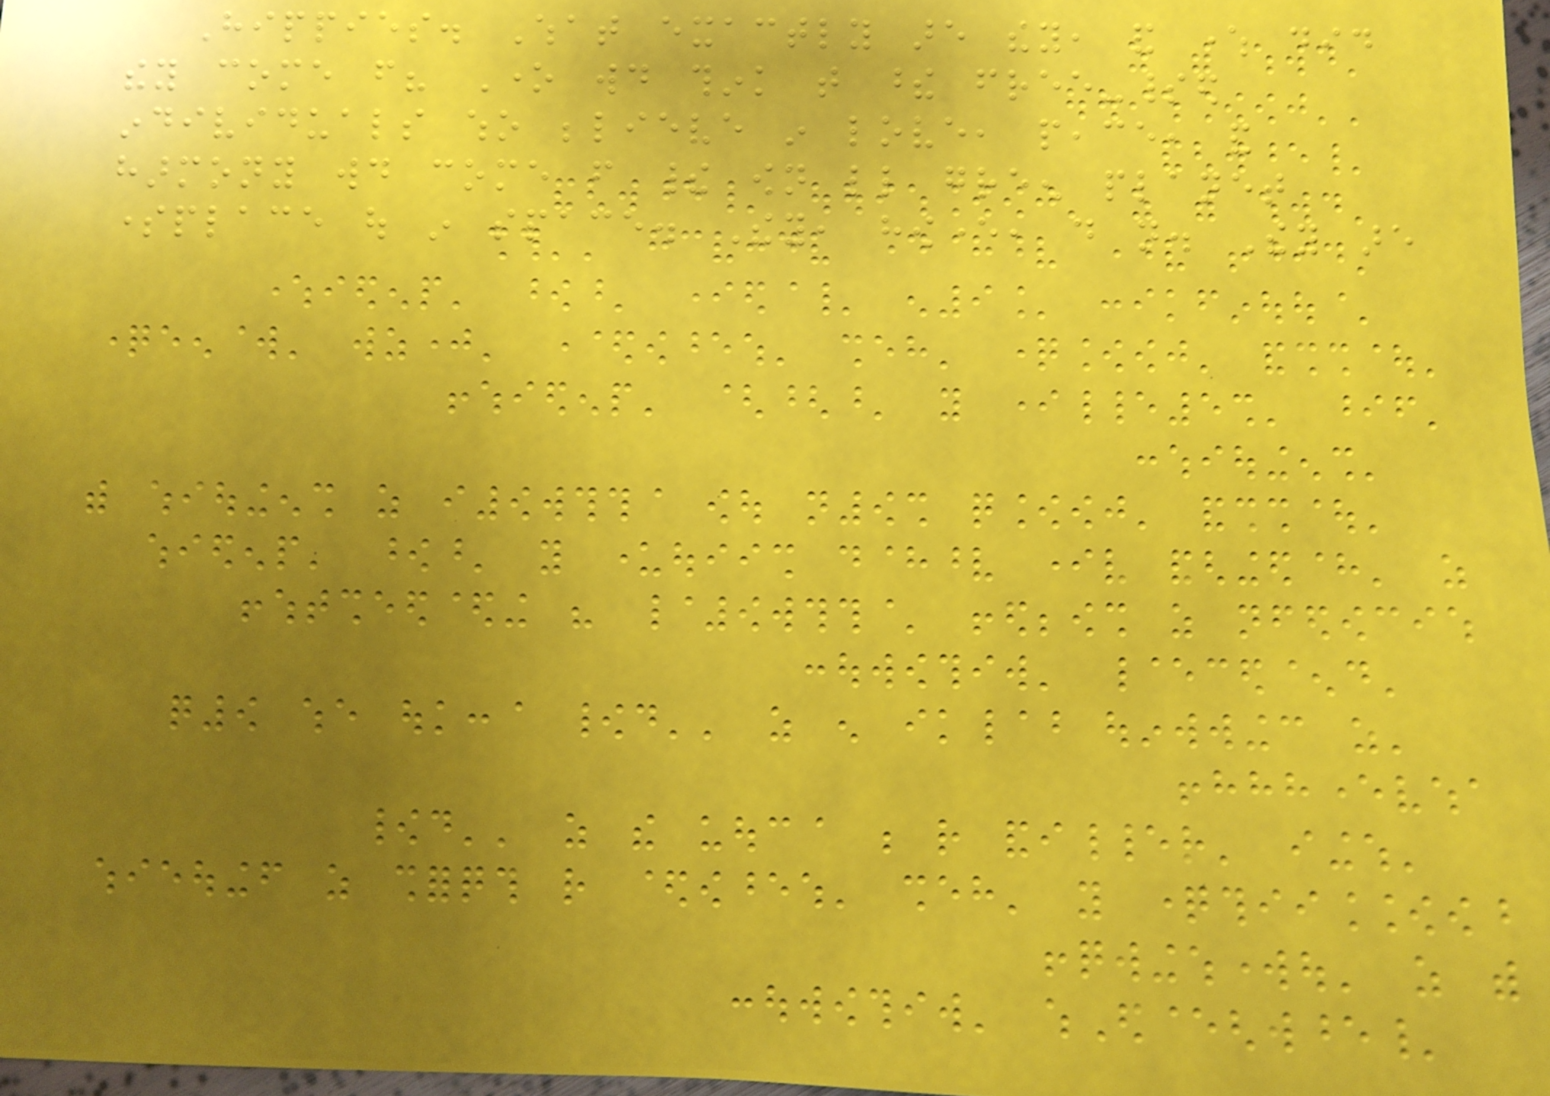Hippies. What exactly are they, and where did
they come from? One would think that these free-spirited
individuals who believe in love, peace, and
harmony would come from their own little green planet
someplace out in space. They, however, do not. They are
